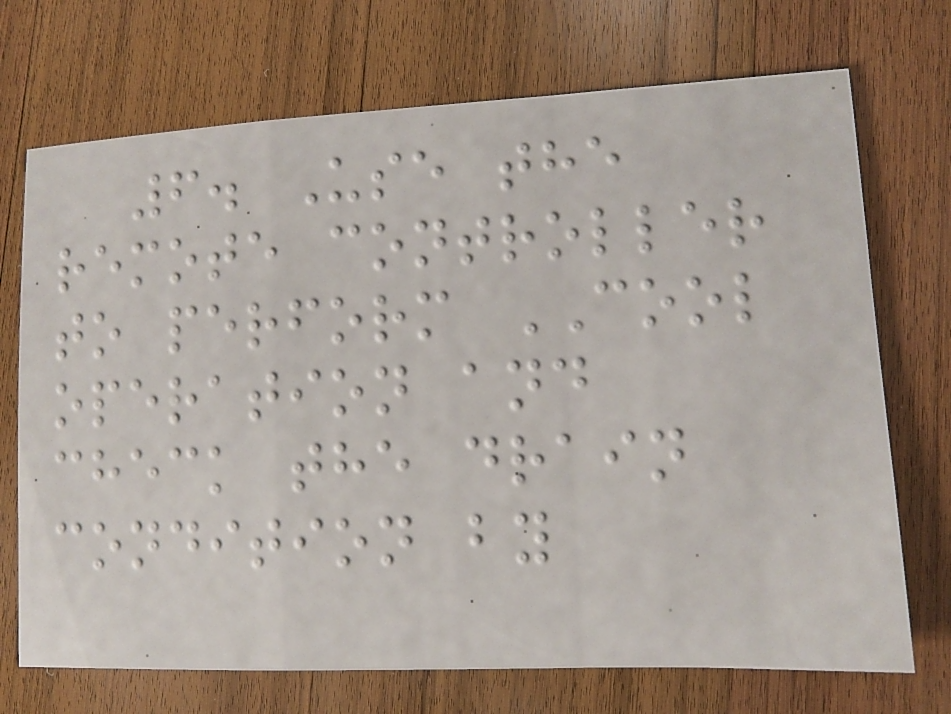6. Use the
remote controller
to perform COOL
operation and
check the drain
condition by
